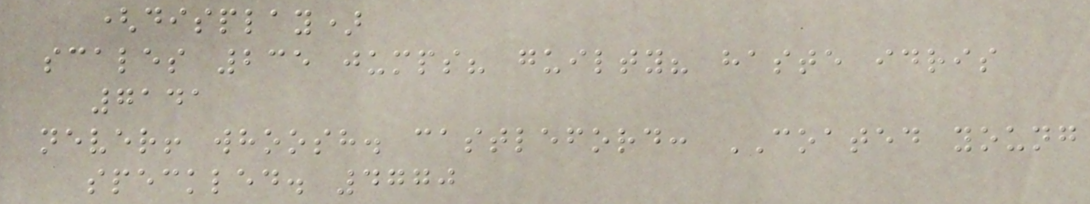(display)
scales 235 jumps? guilty? haste idris
7141
never! whoosh. castleford: COATED young
speckled. 4770
